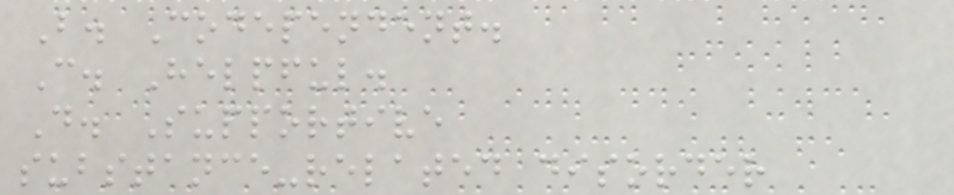B. Codependent.
C. Helpful.
D. Supportive
substance-related disorder
